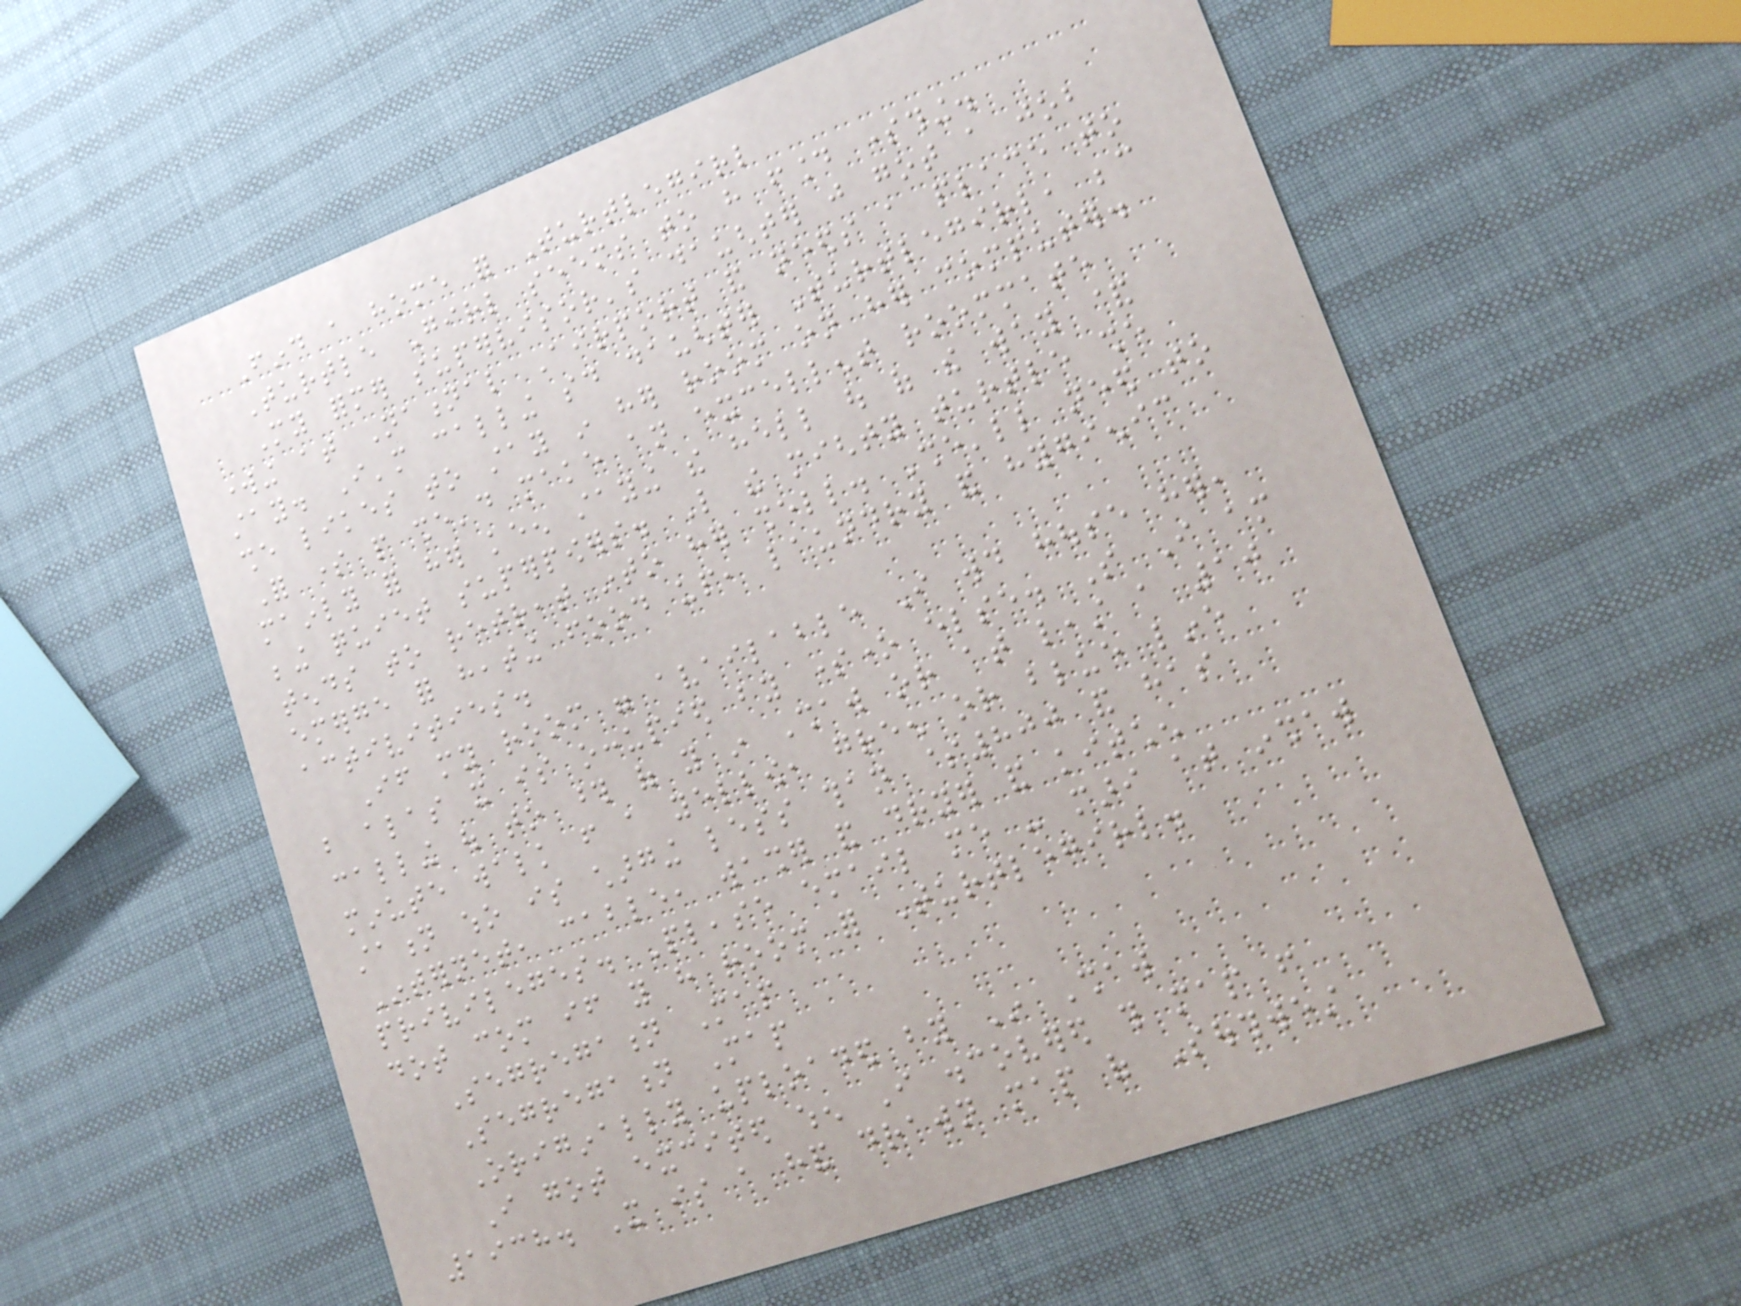Find a home for Turtlegirl
Turtle Girl seems to have found something.
My former supervisor's daughter just got a job
working at National Airport and needs a place to
stay. I'm calling said daughter Turtlegirl, because
she likes to stay in her room on her computer.
For some people she'd make an excellent roommate
mainly for her keen staying the hell out of the way &
being quiet superpowers. Like the mighty turtle she
tends to retreat into her shell. She'll need to
emerge for heating food up, laundry and hygienic
activities.
If my room were available I would house her,
but alas it is occupied by someone else. So I am
calling out to those of you in Shaw or at least a 10
minute walk from a yellow, green or blue line
station who is charging less than $800 and has
Internet, cable, washer and dryer and kitchen
privileges. Please email me - mari at inshaw
dot com if you have room for Turtlegirl.
Segregation Map
Segregation Map
Originally uploaded by In Shaw
I got excited when I discovered this map from
1938. It is a hand drawn map of Southwest
